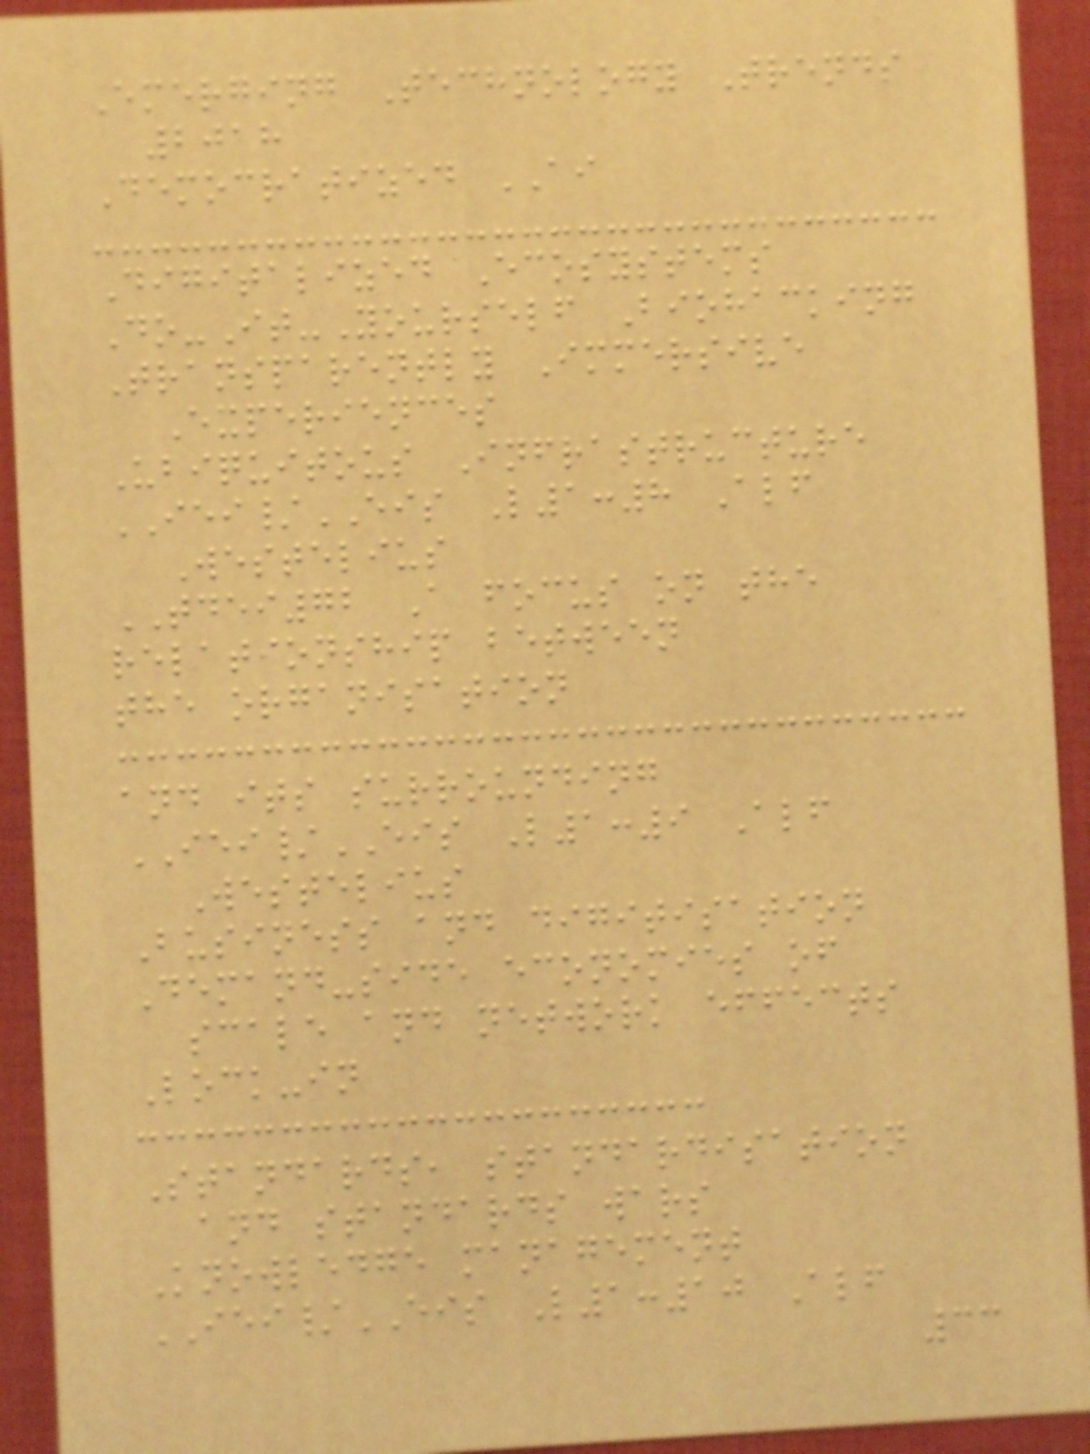Emerging Technology Trends
2018
Democratized AI
Digitalized Ecosystems
Do-It-Yourself Biohacking
Transparently Immersive
Experiences
Ubiquitous Infrastructure
IEI/EIS L1:8 Alf
Westelius
TDEI72 A focus on the
relationship between
the organisation
and its surrounding
IEI/EIS L1:9 Alf
Westelius
Business and digitisation
Demand-side economies of
scale and network effects
Lock-in
Standards, standardisation
and standards wars
Knowledge management
IEI/EIS L1:10 Alf
33
